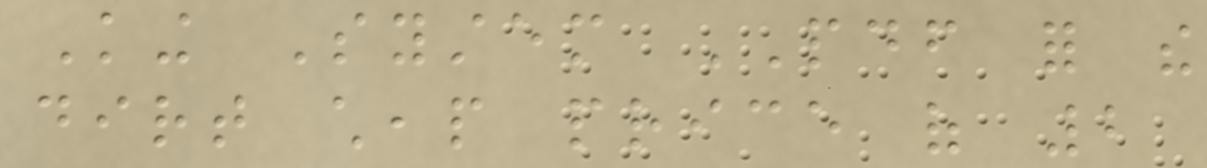King System PDF for the
dirt cheap price of 2
